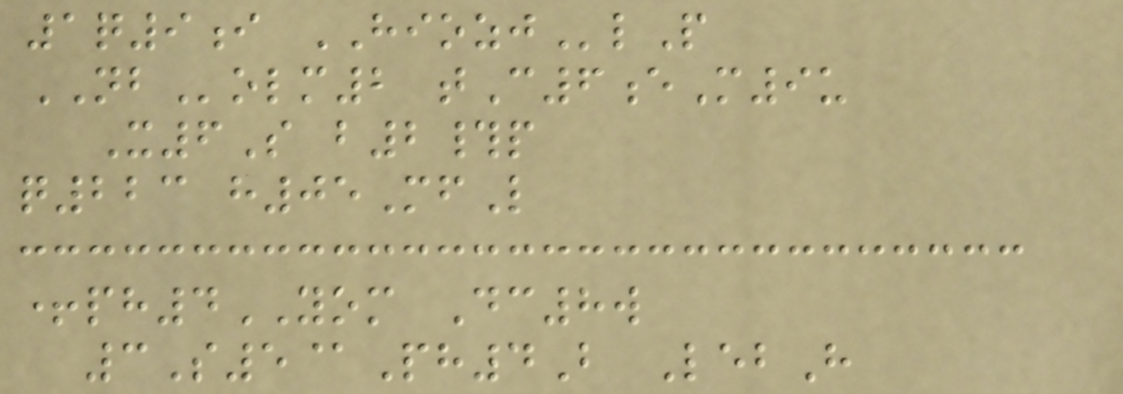1q9i HIOZJlP
NBolm2 tC6eM9u
X6S b2#p
q223 h05MfL
+ph4YOM Dc8w
3S5@Ph4B LebH
